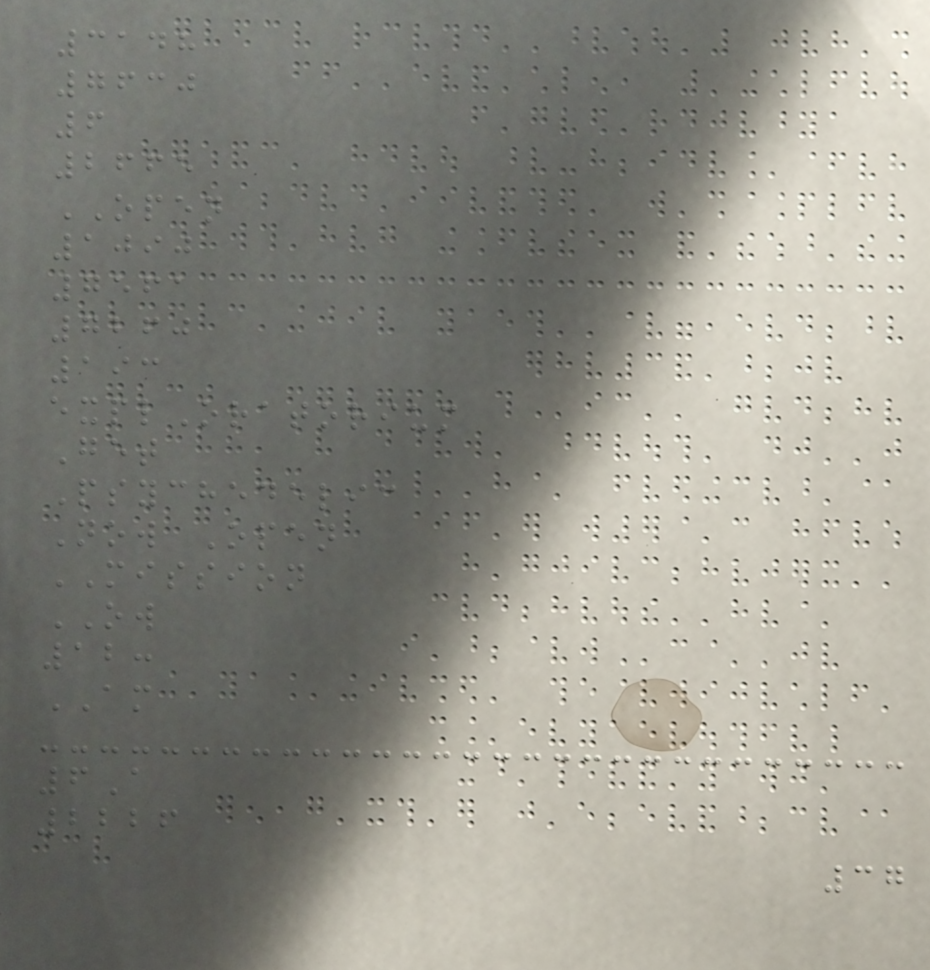3148
7630
6
2665
OPEN
1090
7561
7260
193
explOratorium
Get
Psychedelic
Now Open
MISSION
OW
12:
AM
6A
2226
37
